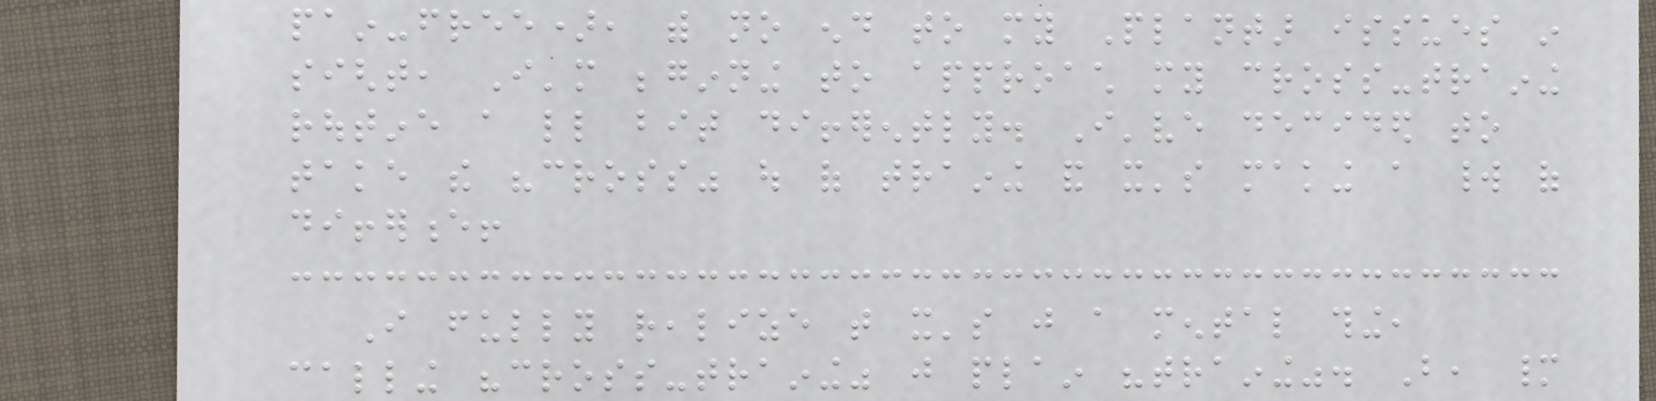pain-free), with no end to my Plantar issues in
sight, I'm beginning to approach my cross-training
routine a little bit differently. I've decided to
take the "cross" out of training and it's making a world of
difference!
I fully realize that it's just a mental thing,
calling "cross-training" just plain "training". But, many
